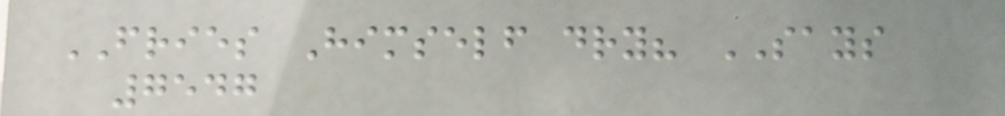FRIES Himself dry? SAYS
7547
